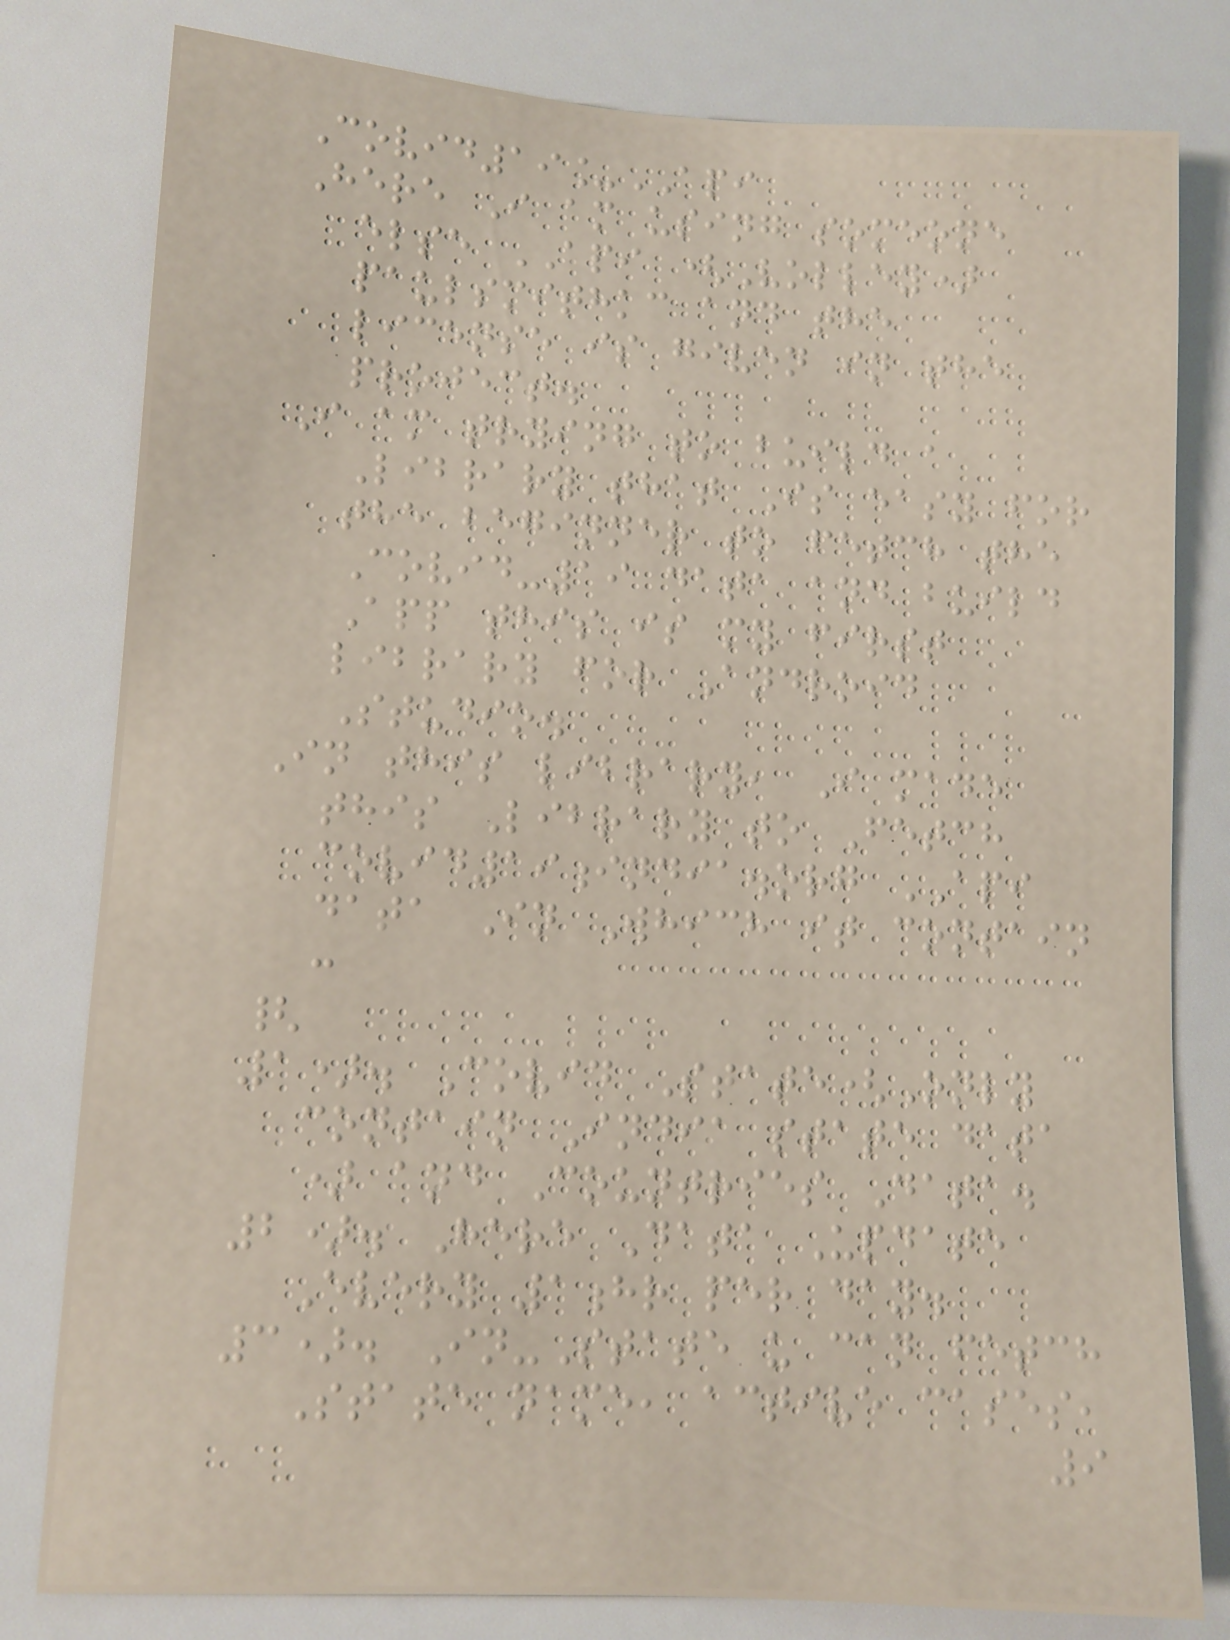Covid19_API
Here I am using someone
else API (Volley)
paulsmithkc and the
license is given in the
project.
I am trying to build a
Library that Is easy for
the beginner to fetch the
Covid-19 data and build
App this is my first
library for Android
Studio.
In this library, I made
this Library to Fetch
covid19india.org API
data In Which it contain
:
{
1). Covid State(Only
contain India state data
) and Countries Data.
2). Here Data Update
Every 1hr per day.
3). In-State u can fetch
State name, active cases,
9
